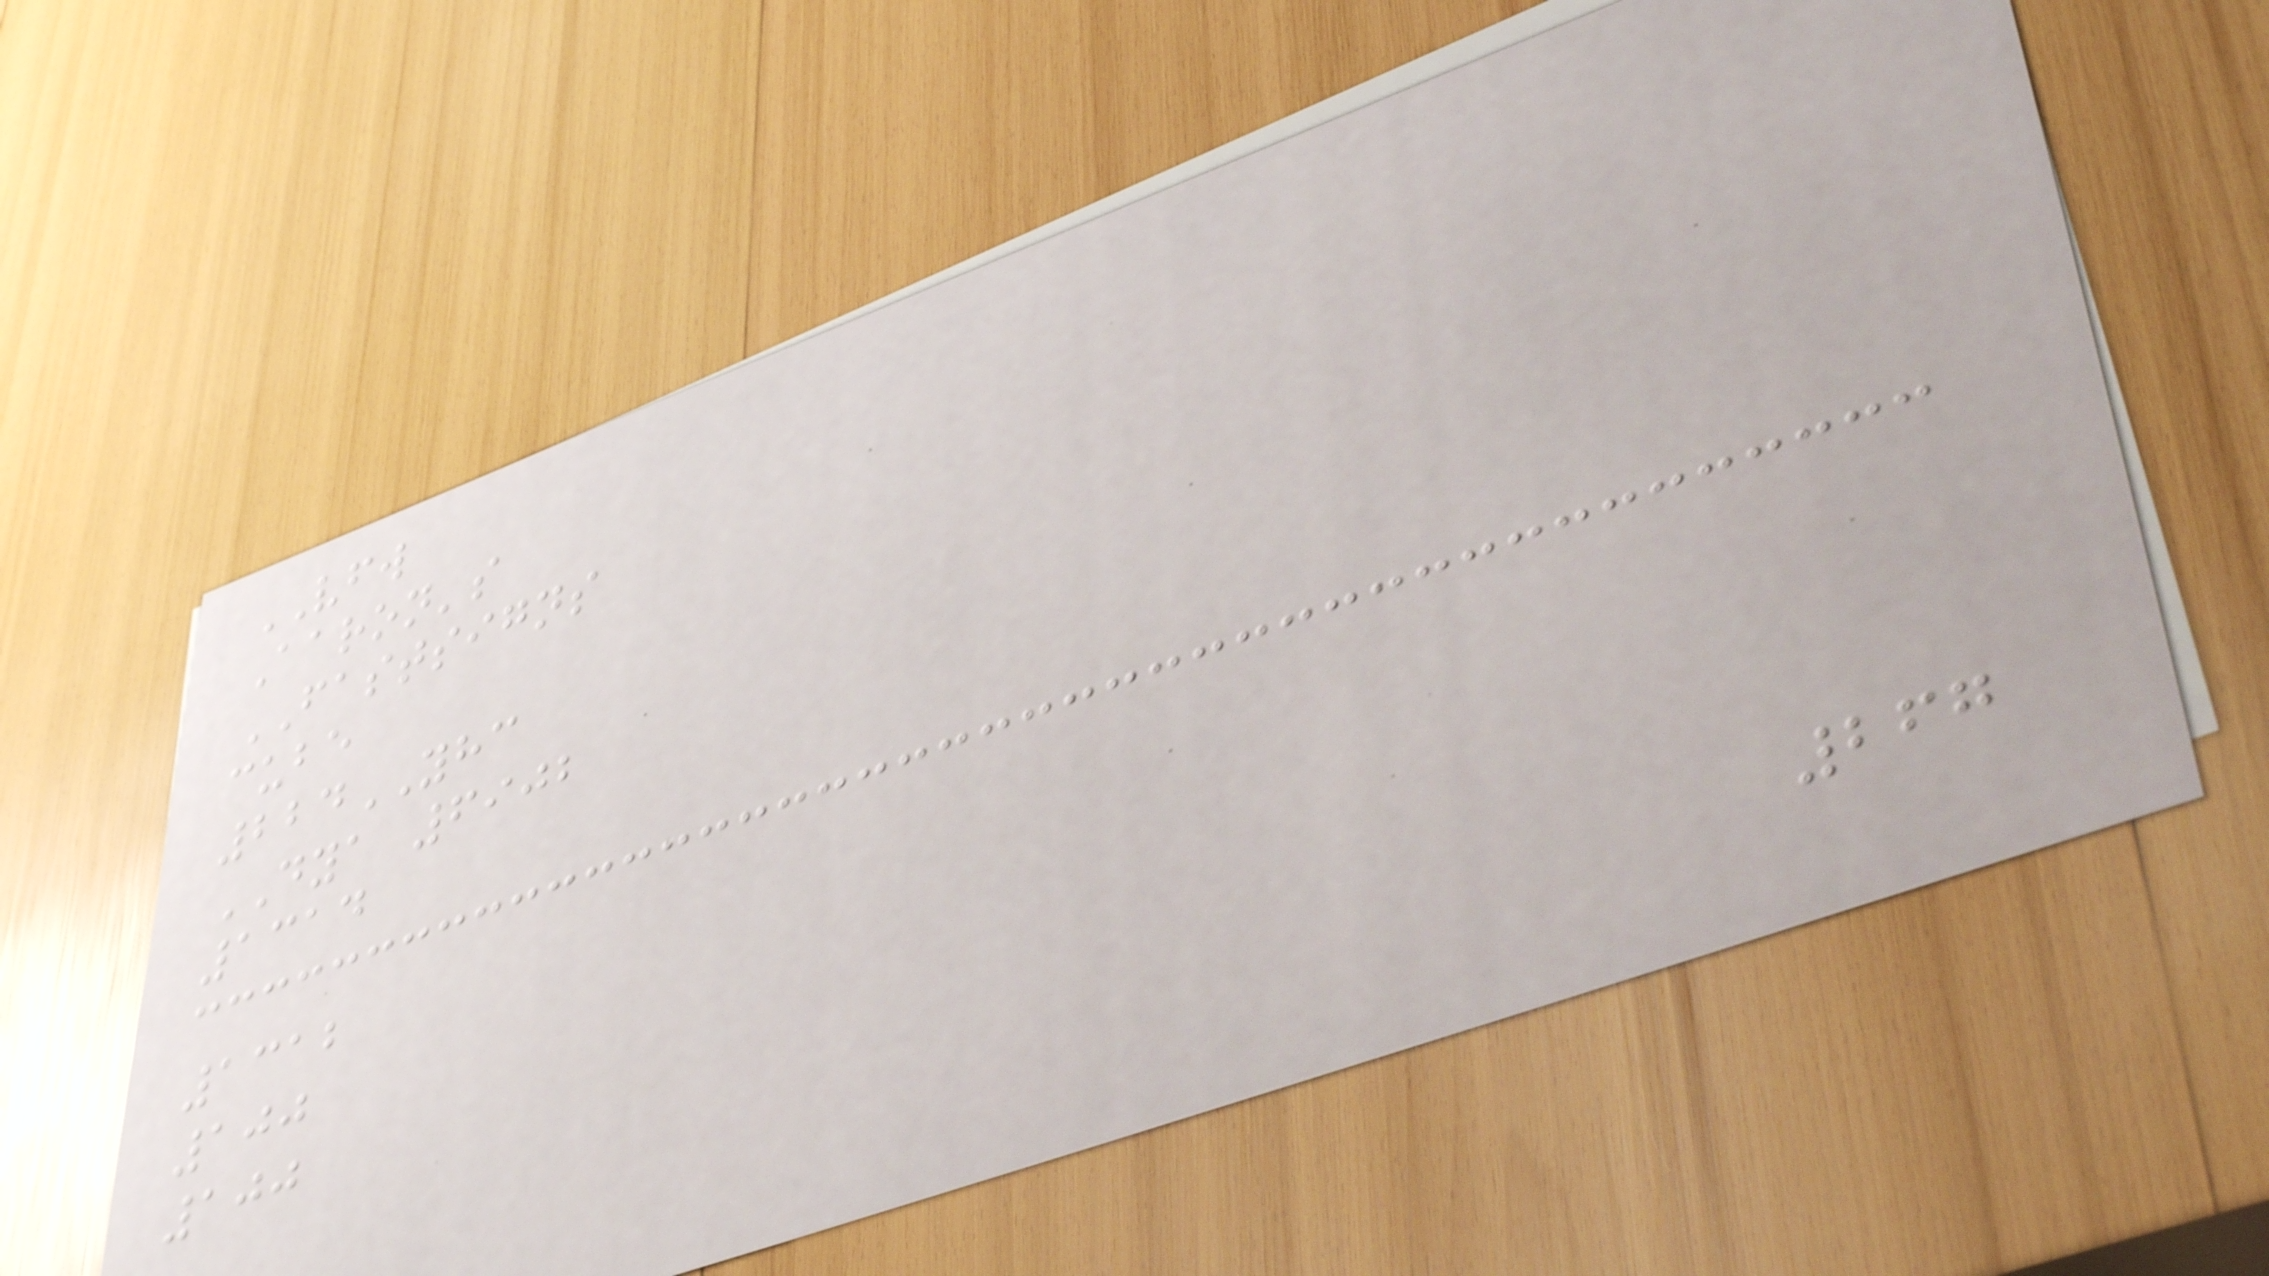VFW
Aaron's
FASTSIGNS
cube
224YHC
DYA 6902
1314
1312
100
100
267
